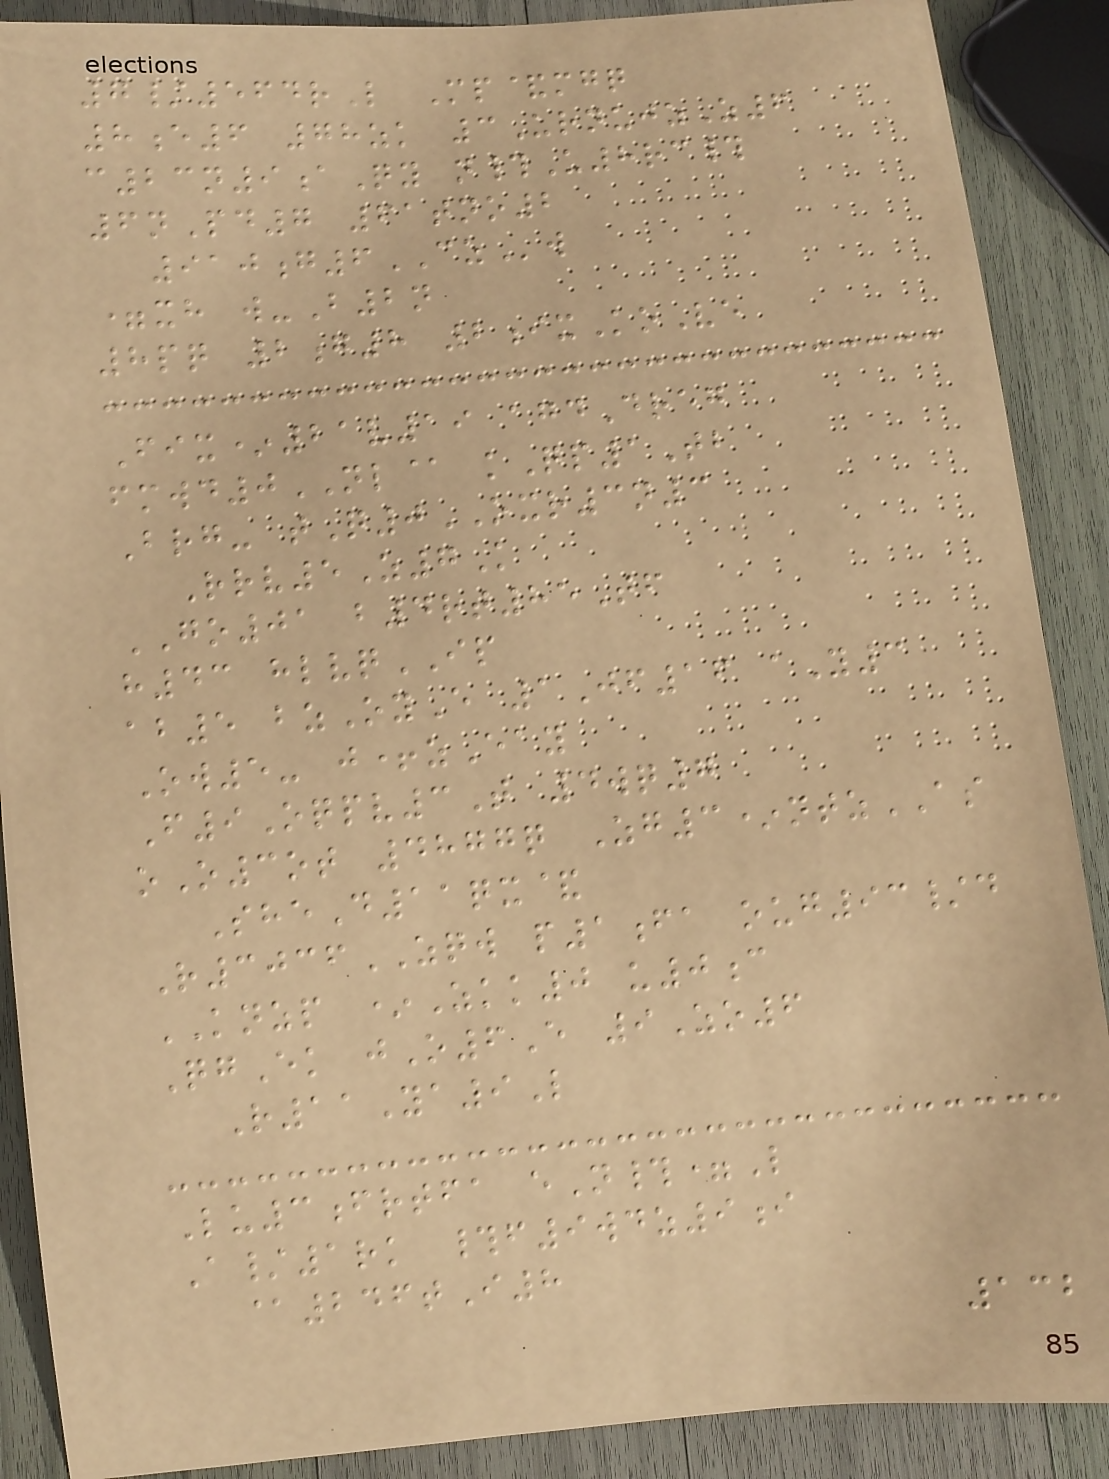7/564rL Mp&mgq
8e6 78zk 3UrnujzZ6
c23n9aQy n#U8rc#
6nPd7 61tno2
910g6CZw
=xh w-B2n
8pq 2g8 2ixKoVe
Fix*21v19 agdDreg
fmwd0NL@ kQp1Tb
Brg- tQ0OXR3n3
Rrv5Z7K
GO01 b4rt85Tf
h43 hlvqIP
ab5 bzOyE 1Jf16 aY3
Ow5- j+zEay
F9Oqpv3T 4wq7
oO3ot 4877q Zg3*ntzAS
SheD11qx&
R3036ZQW p1fa oug93/d
KNZP *Zkk0 u0c
QgEk jO6E 9Zo6
R11Ya9L
Lu3frtfa eN#=L
A/1rk #f9wdz9i
@246tI8
132
